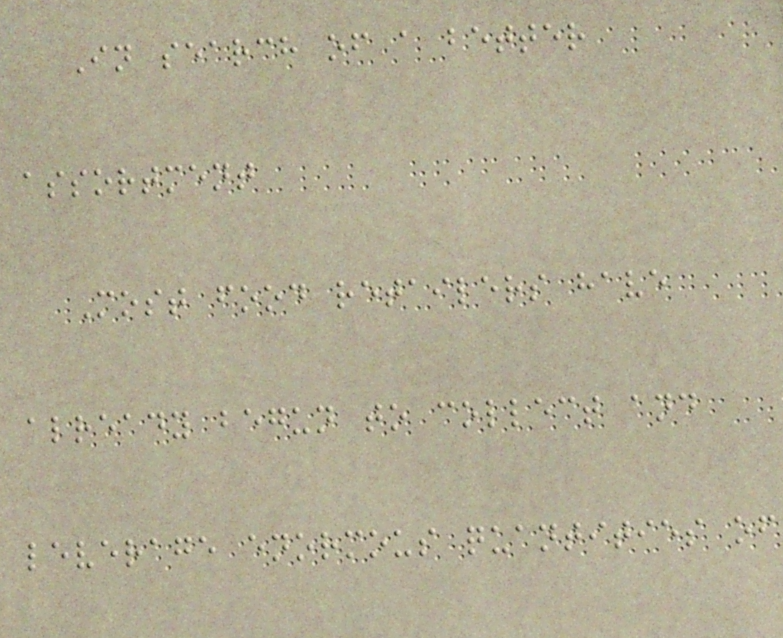In search of a better
assortment
Most food retailers have
already begun to collect and
leverage enormous quantities of
